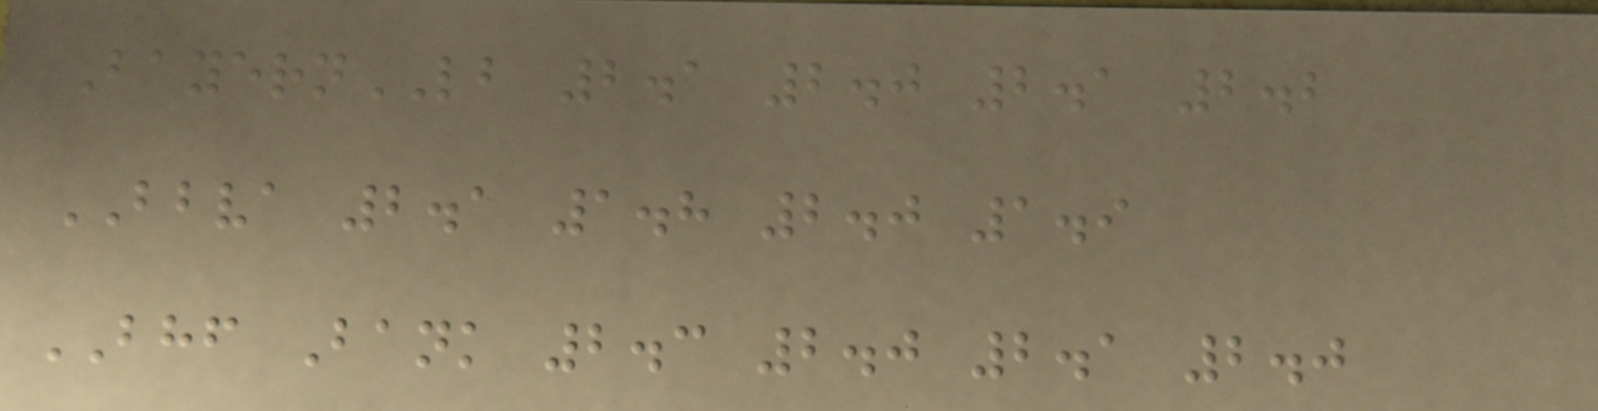BayernLB 2.1 2.0 2.1 2.2
BBVA 2.1 1.8 2.0 1.9
BHF Bank 2.3 2.0 2.1 2.0
